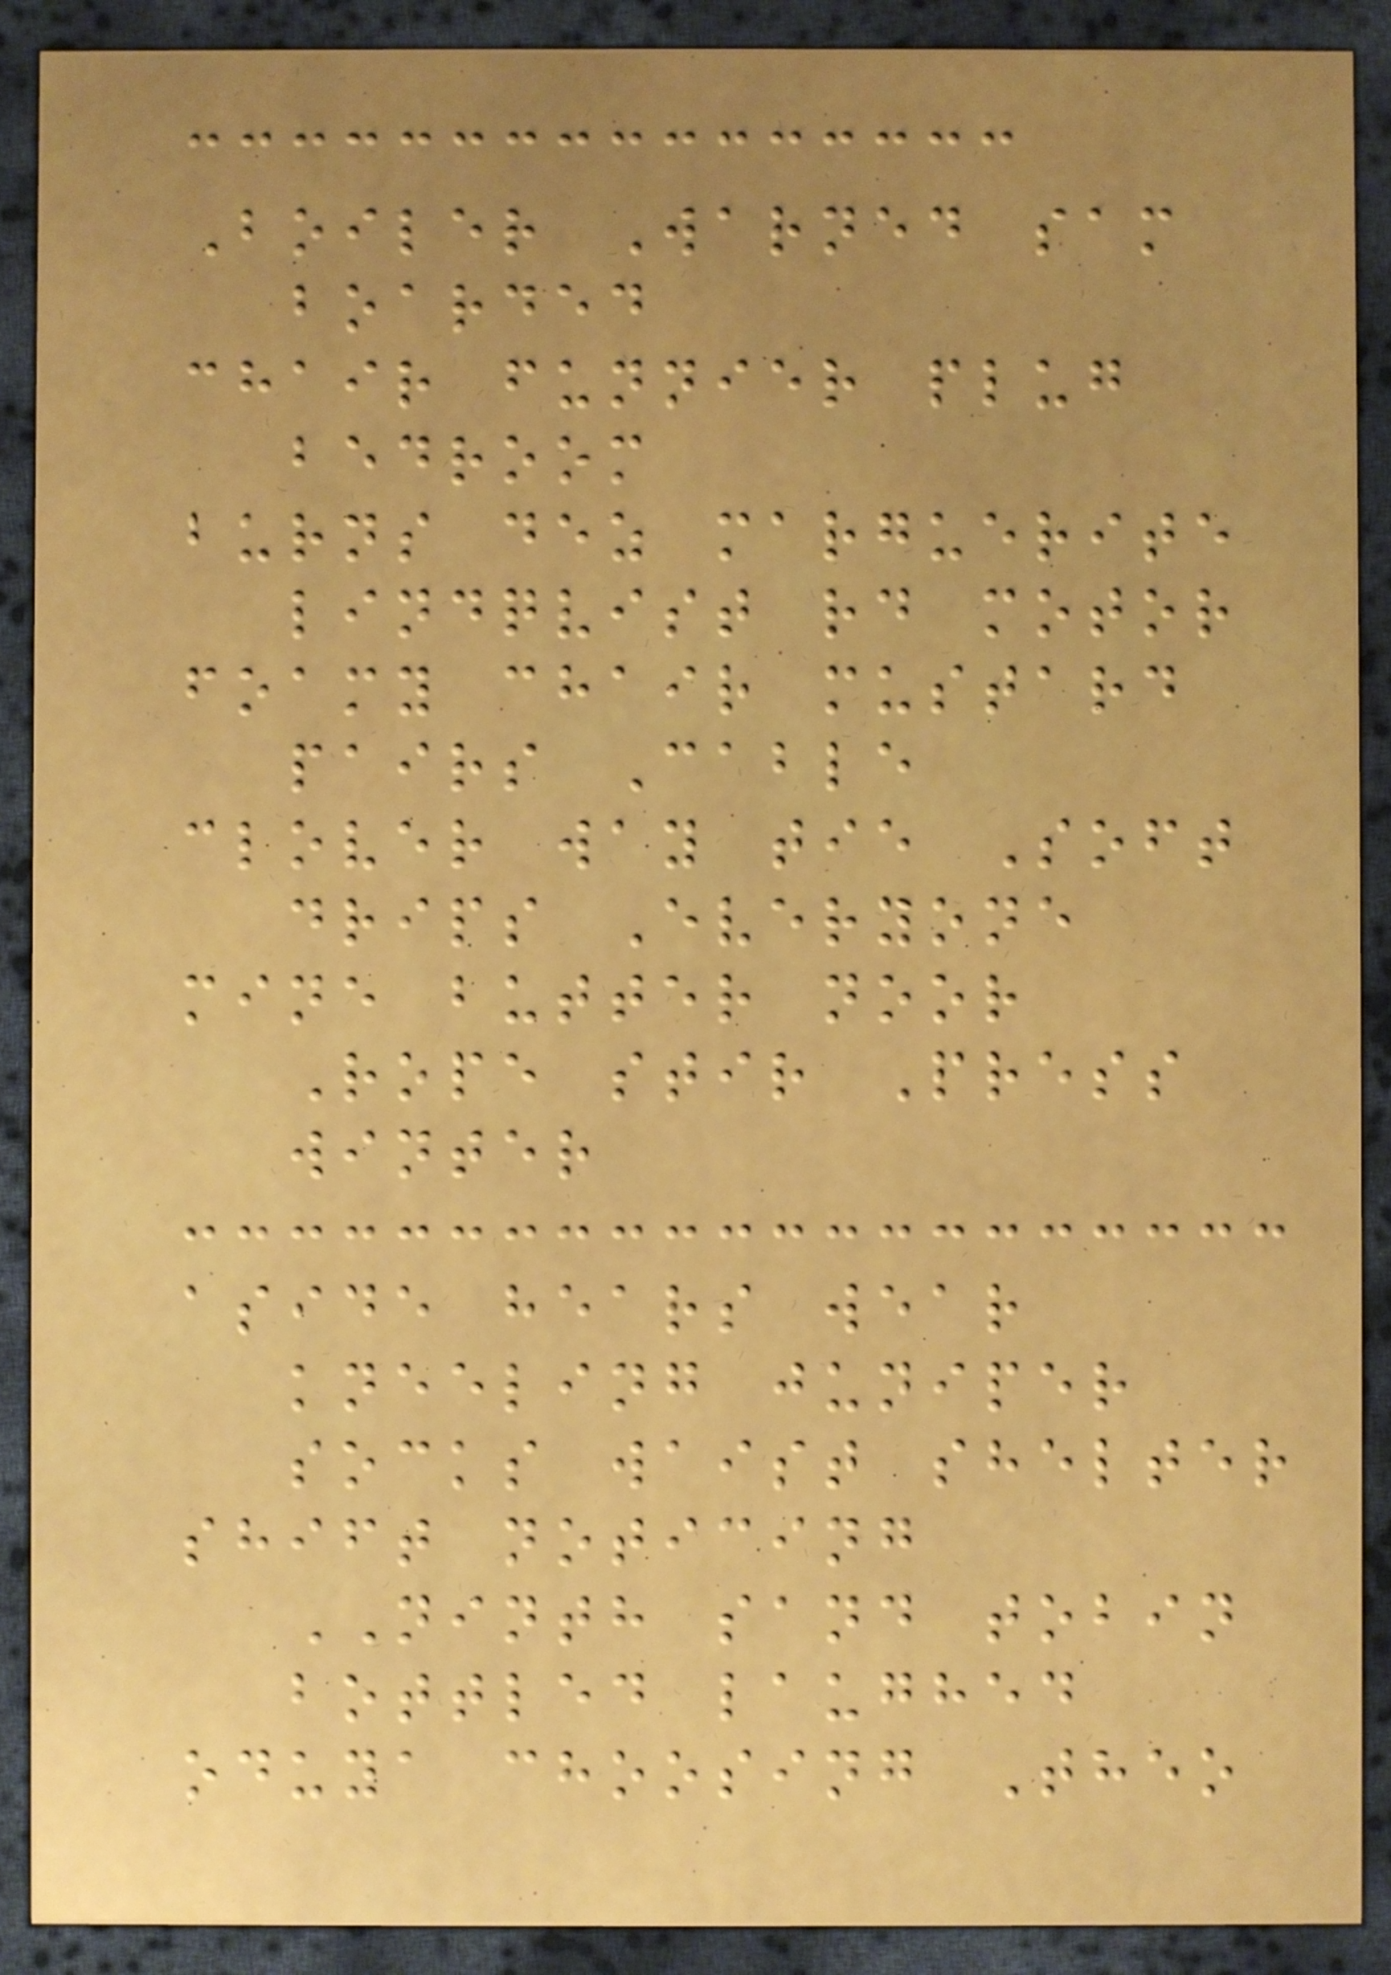Boiler Warned sam
boarded
chair funnier plug
bedroom
burns dez marguerite
lindqvist rd motor
foamy chair mustard
pairs Cable
clover way tie Soft
drips Everyone
mine butter noor
Rope stir Press
winter
aside hears wear
kneeling juniper
socks waist shelter
shift noticing
NINTH sand tobin
bottled laughed
oduya choosing Theo
